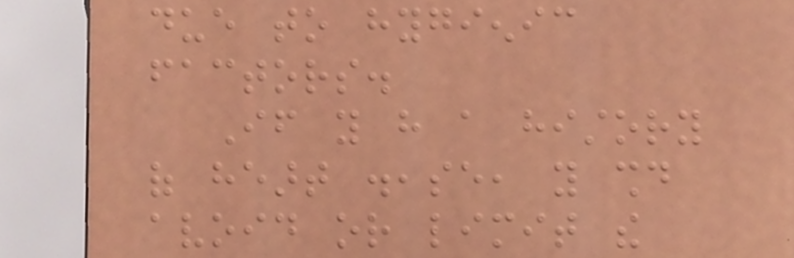due to hygienic
factors.
If you have a history
of heart disease, you should
avoid or limit the
